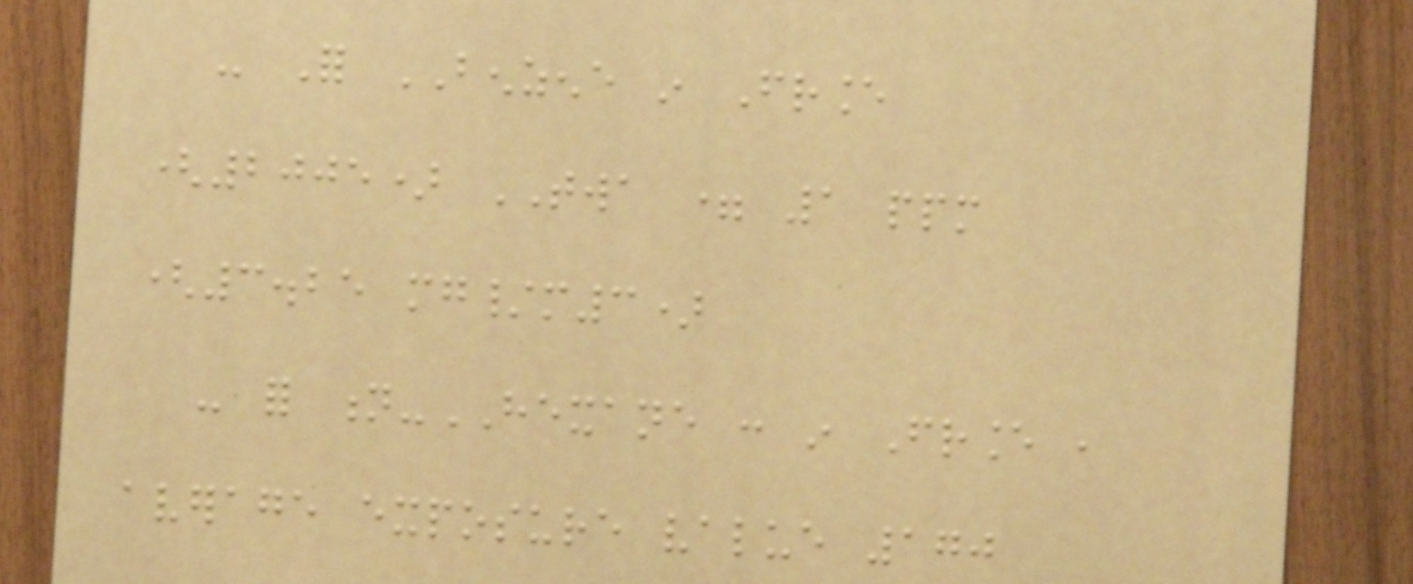- For BENZENE in France
(2005) TWA = 1 ppm
(3.25 mg/m3)
- for n-HEXANE : in France ,
average exposure value 170
